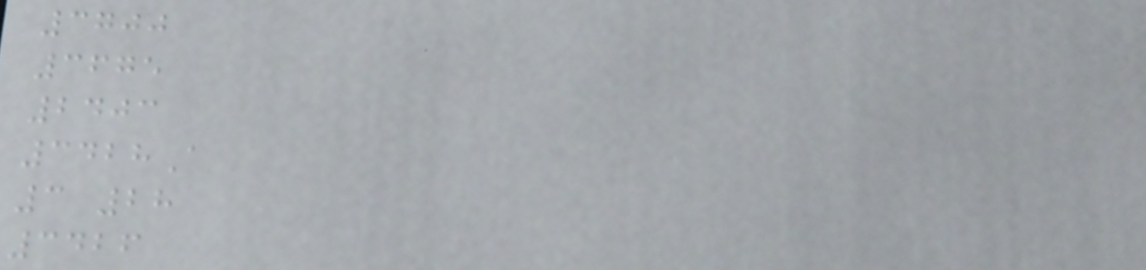3700
3675
2403
3428A
3 28
3426
